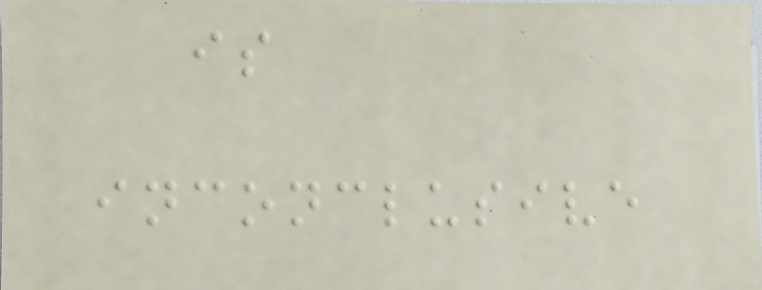is
inconclusive
